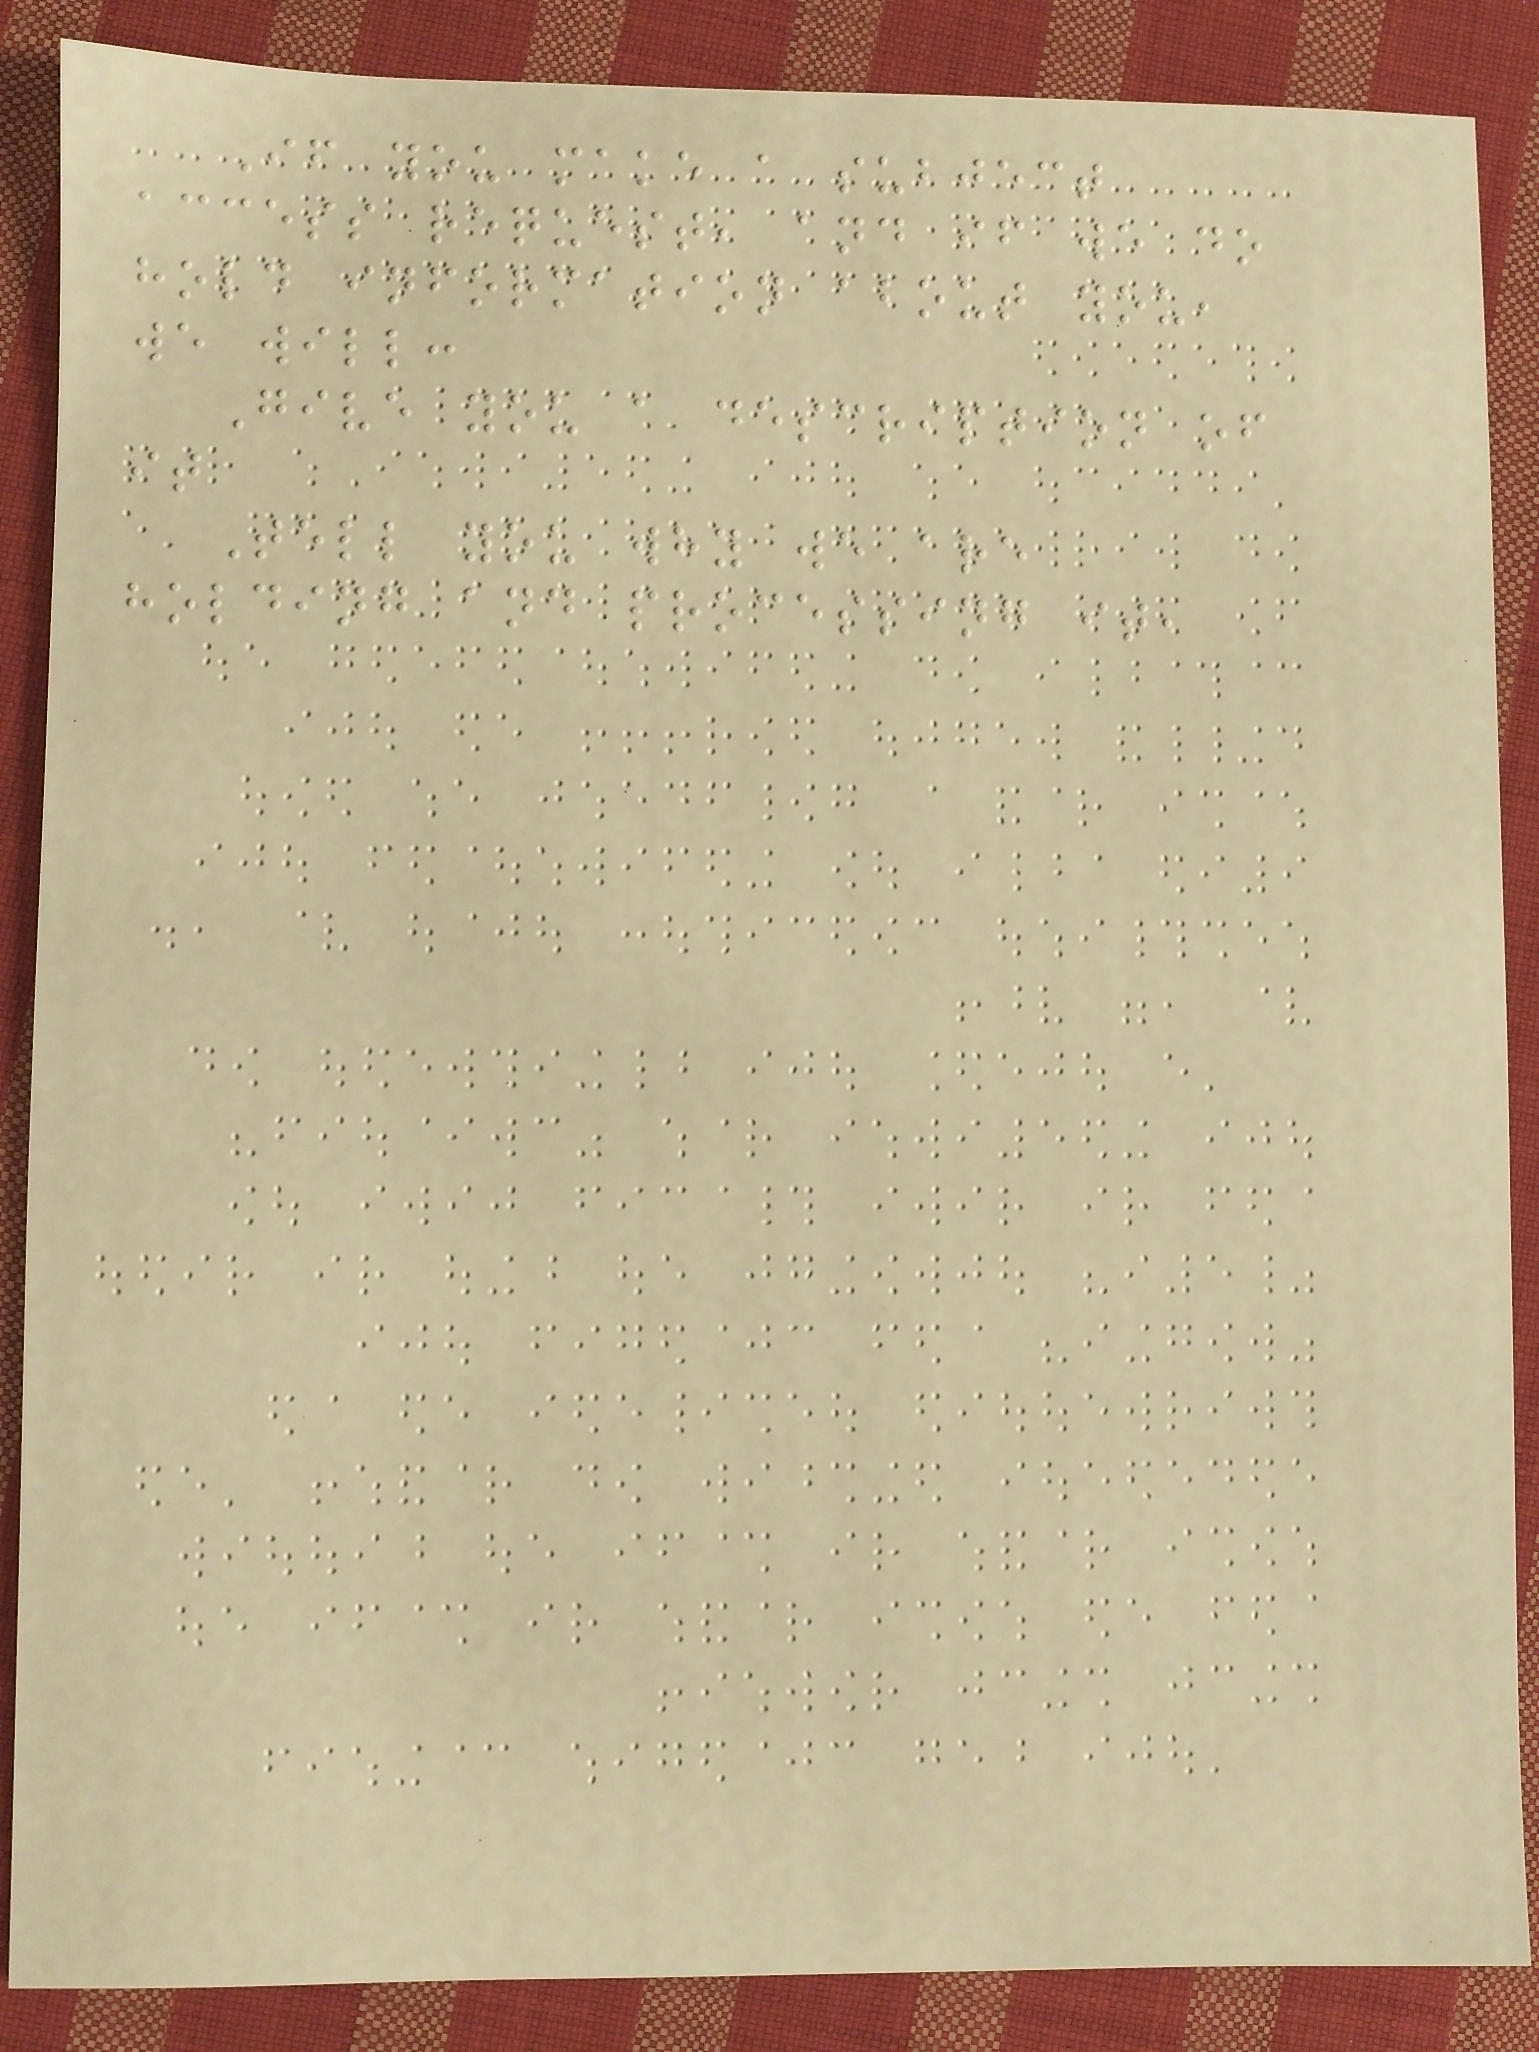If you make a subject
access request, and if we do
hold information about you,
we will:
Give you a description of
it
Tell you why we are
holding and processing it,
